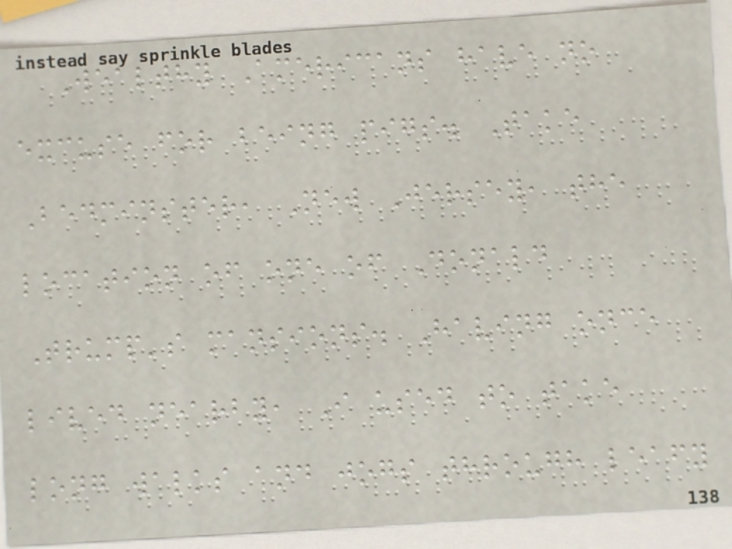Wealthy Americans have no
excuse for being pigs. Take
Bedminster, New Jersey, the
location of one of Donald
Trump's mansions. Having once
lived nearby, I used to take
long walks and jogs through leafy
